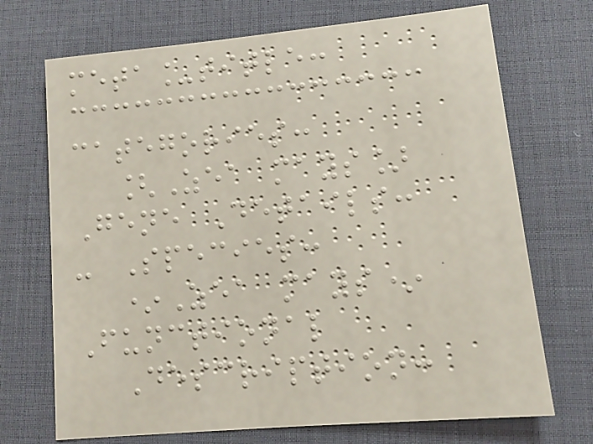meta_title:
categories:
[Zea mays]
Gene Details:
- Species:
*Zea mays*
Functional
Description:
